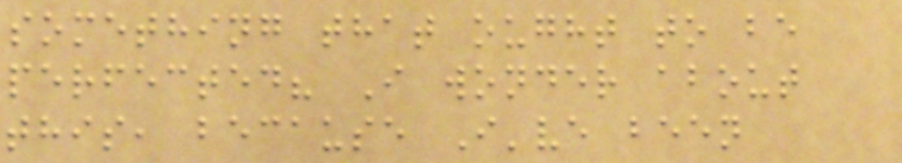something that ought to be
perfected? I wonder about
this, because I've been
